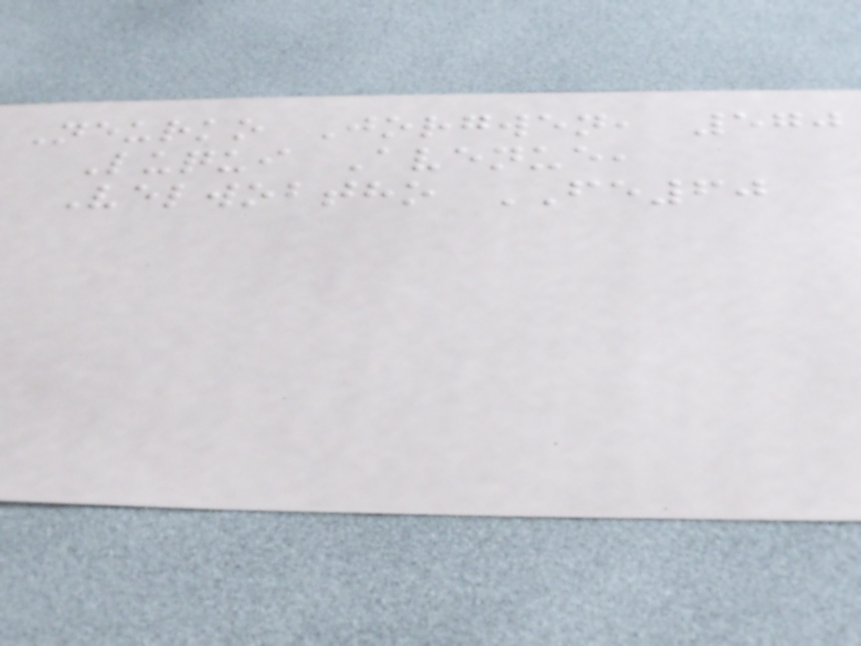Neurko Jorgwen, 570
Luqui Avenue,
Velwobtho FE60
